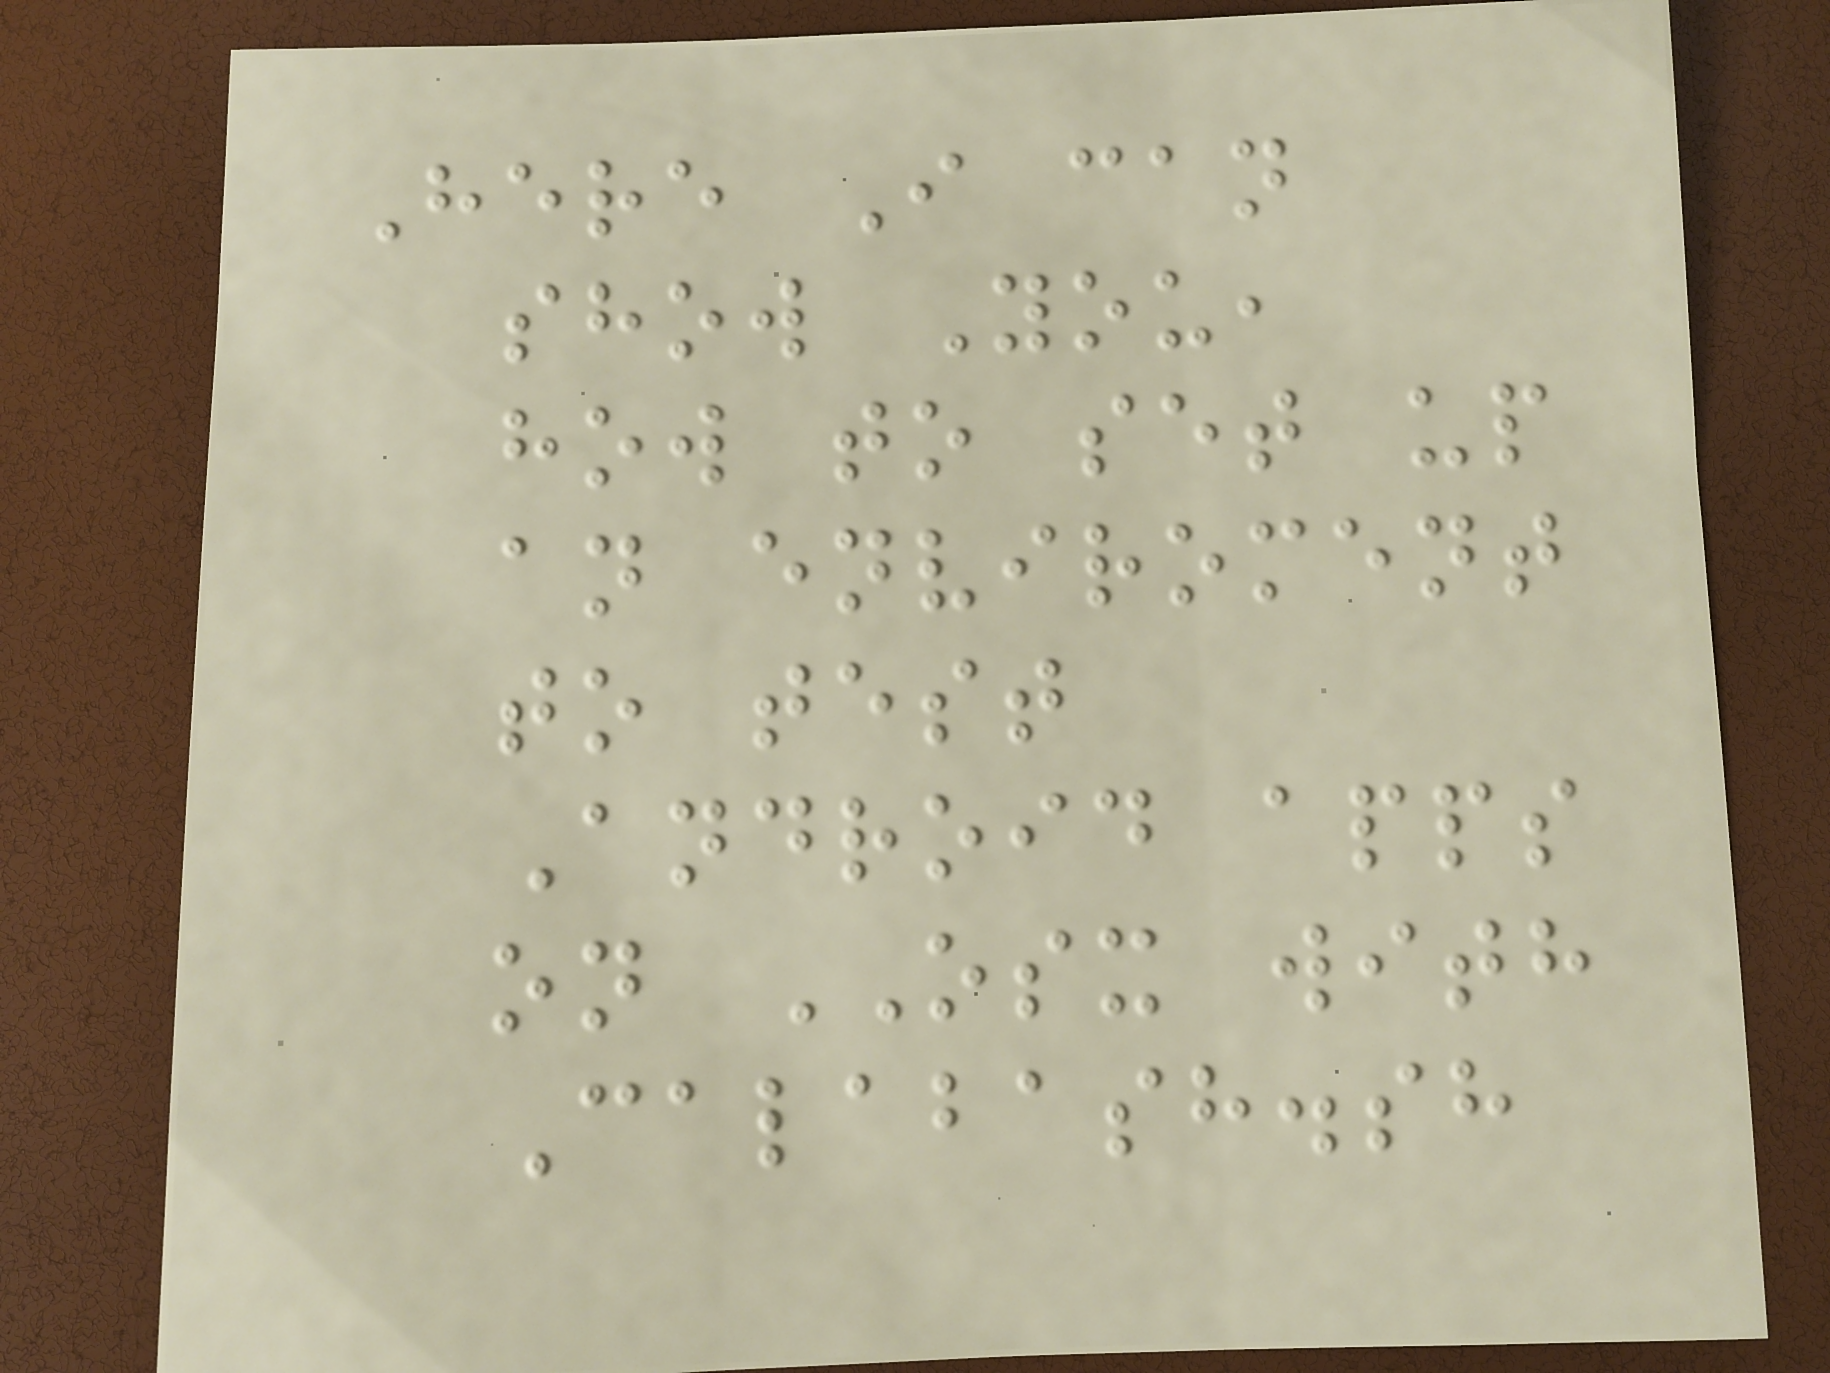Here I can
show You,
how to set up
an enviroment
to test
Android apps
on OSX with
Calabash.sh
